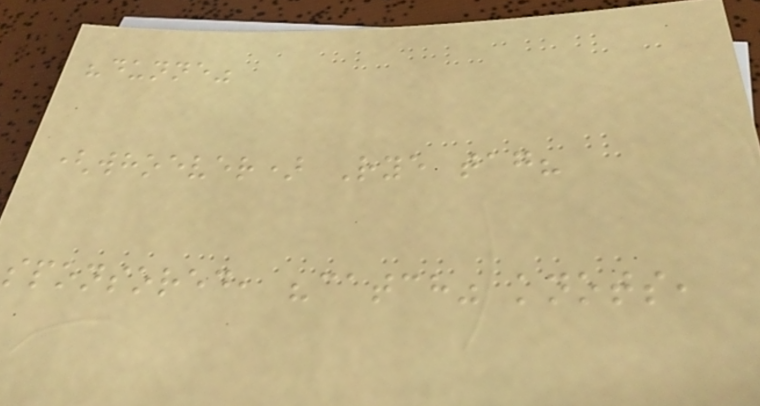"dunne"
(whoever) Rye tag?
sponsored, "catch" knots,
